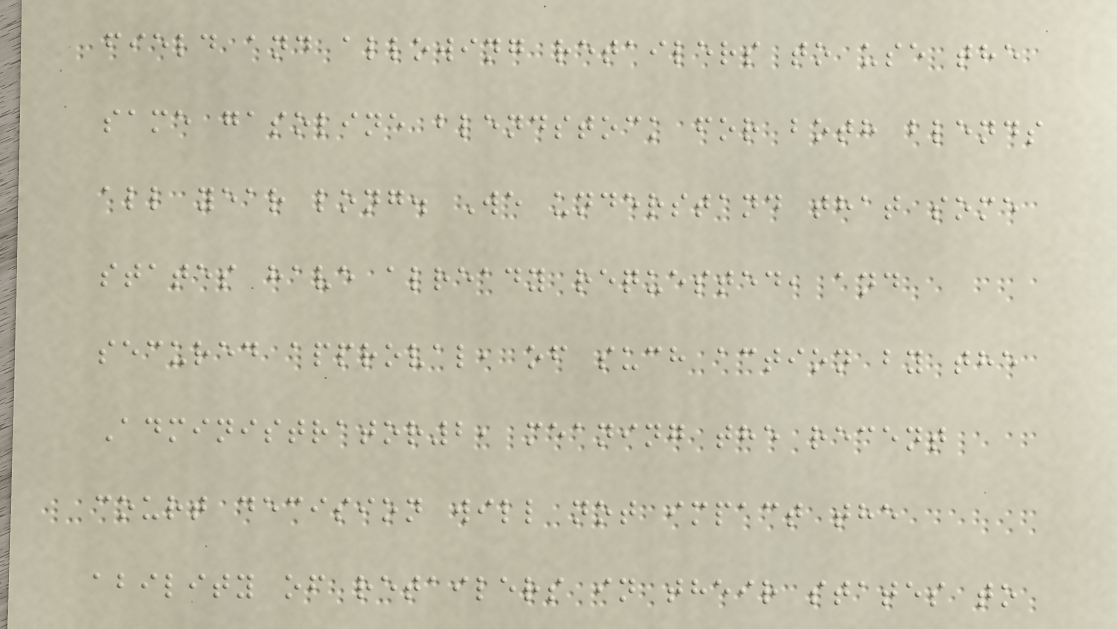field and allowing retailers to use the
same gasoline blendstock for both blends
all year long. We understand that some
states have already requested, and
secured approval, of such action by the
Administrator2, meaning the recent
court decision will not impact the
ability of retailers in their states to
